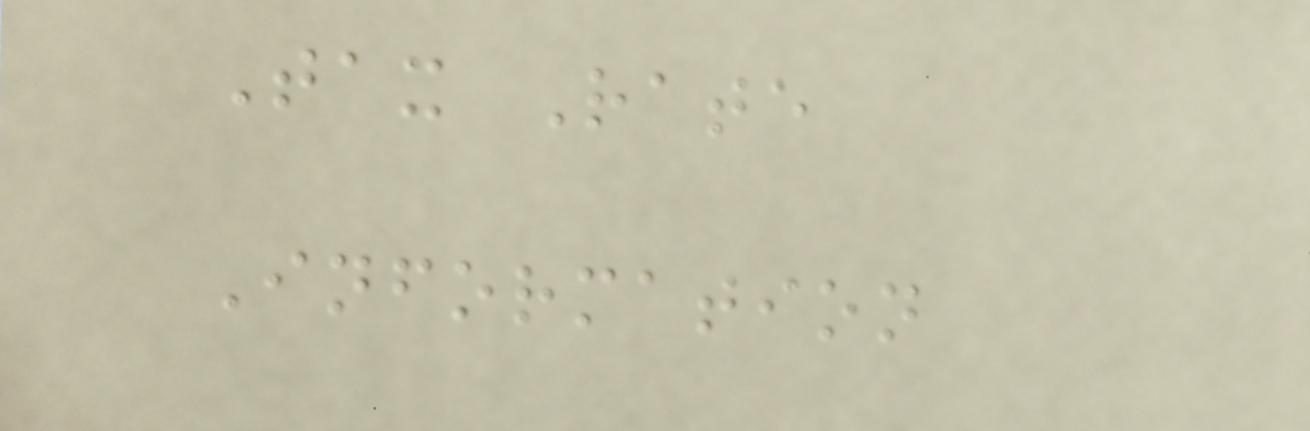Tax Rate
Information
